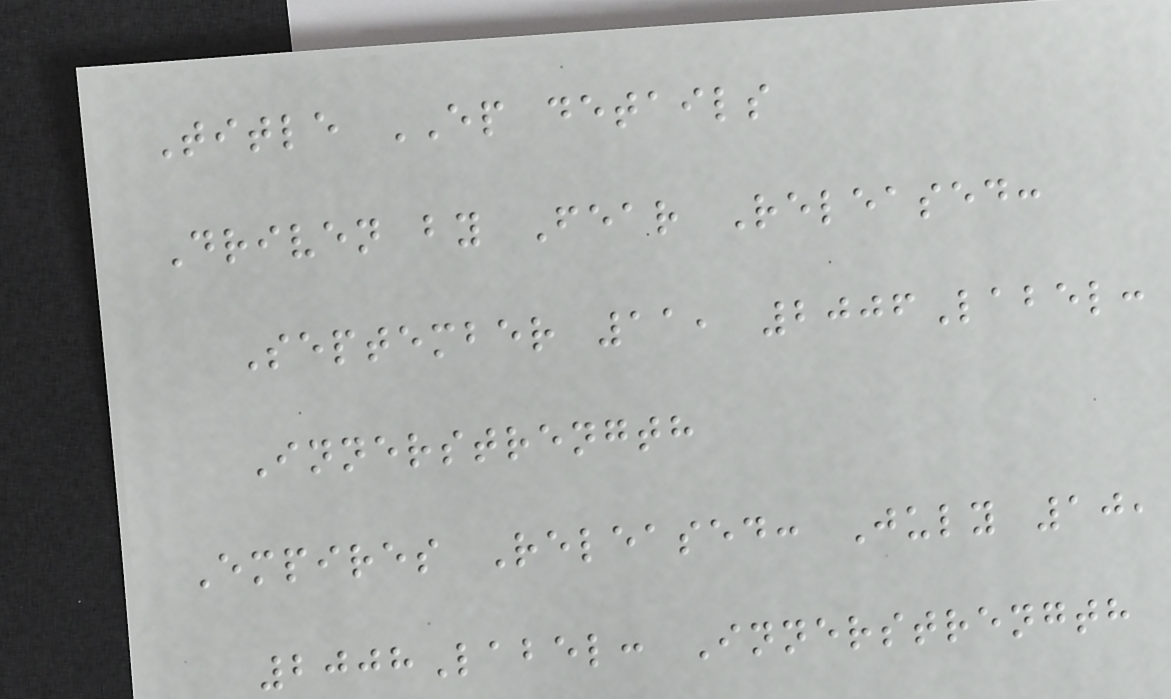Title EP details
Driven by Fear Released:
September 11, 2006Label:
Innerstrength
Empires Released: July 10,
2008Label: Innerstrength
